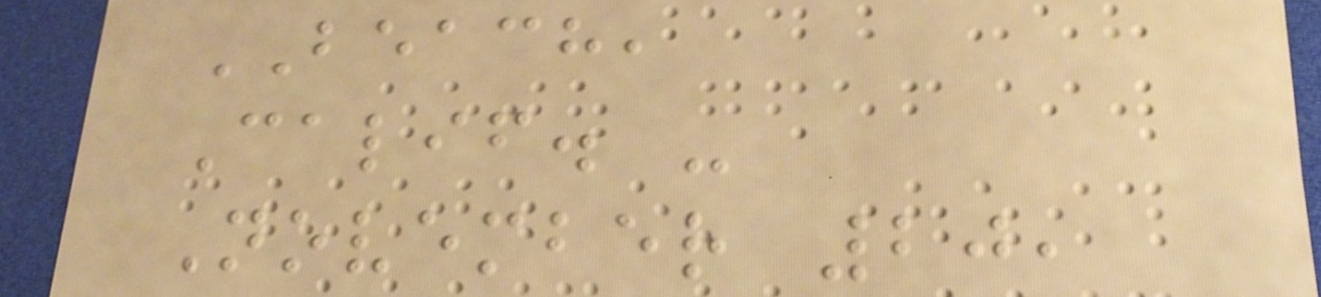BEACH,
Calif. -
November 20,
